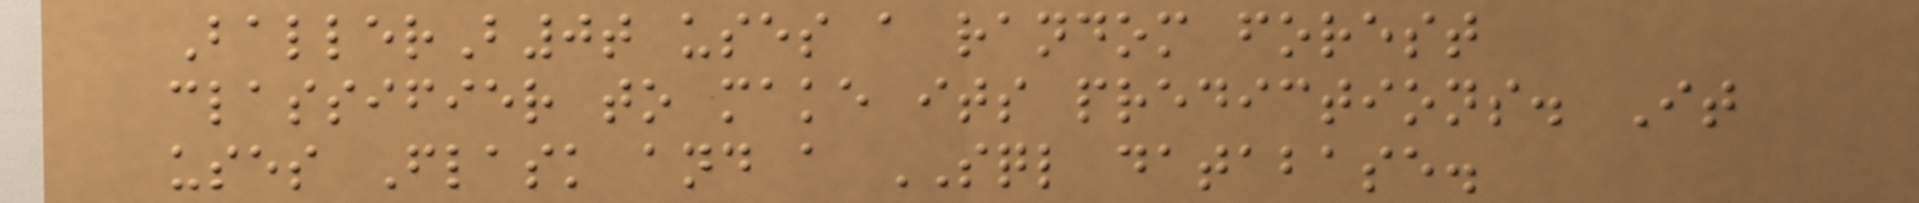BallerB0t uses a random forest
classifier to make its predictions. It
uses Flask and a SQL database.
